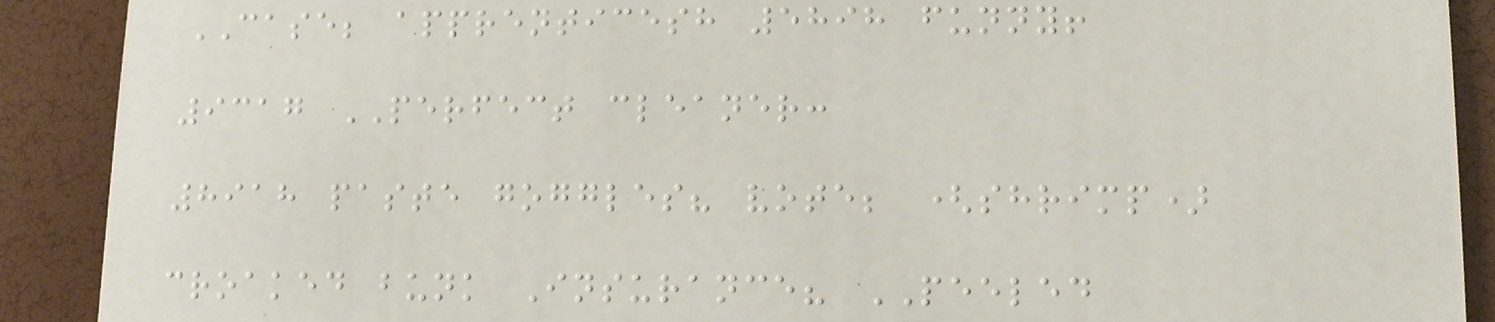CASE; apprenticesh 5898 funny!
9317 PERFECT cleaner:
8918 paste goggles? vote; (shrimp)
croaked bunk Insurance? PEELED
